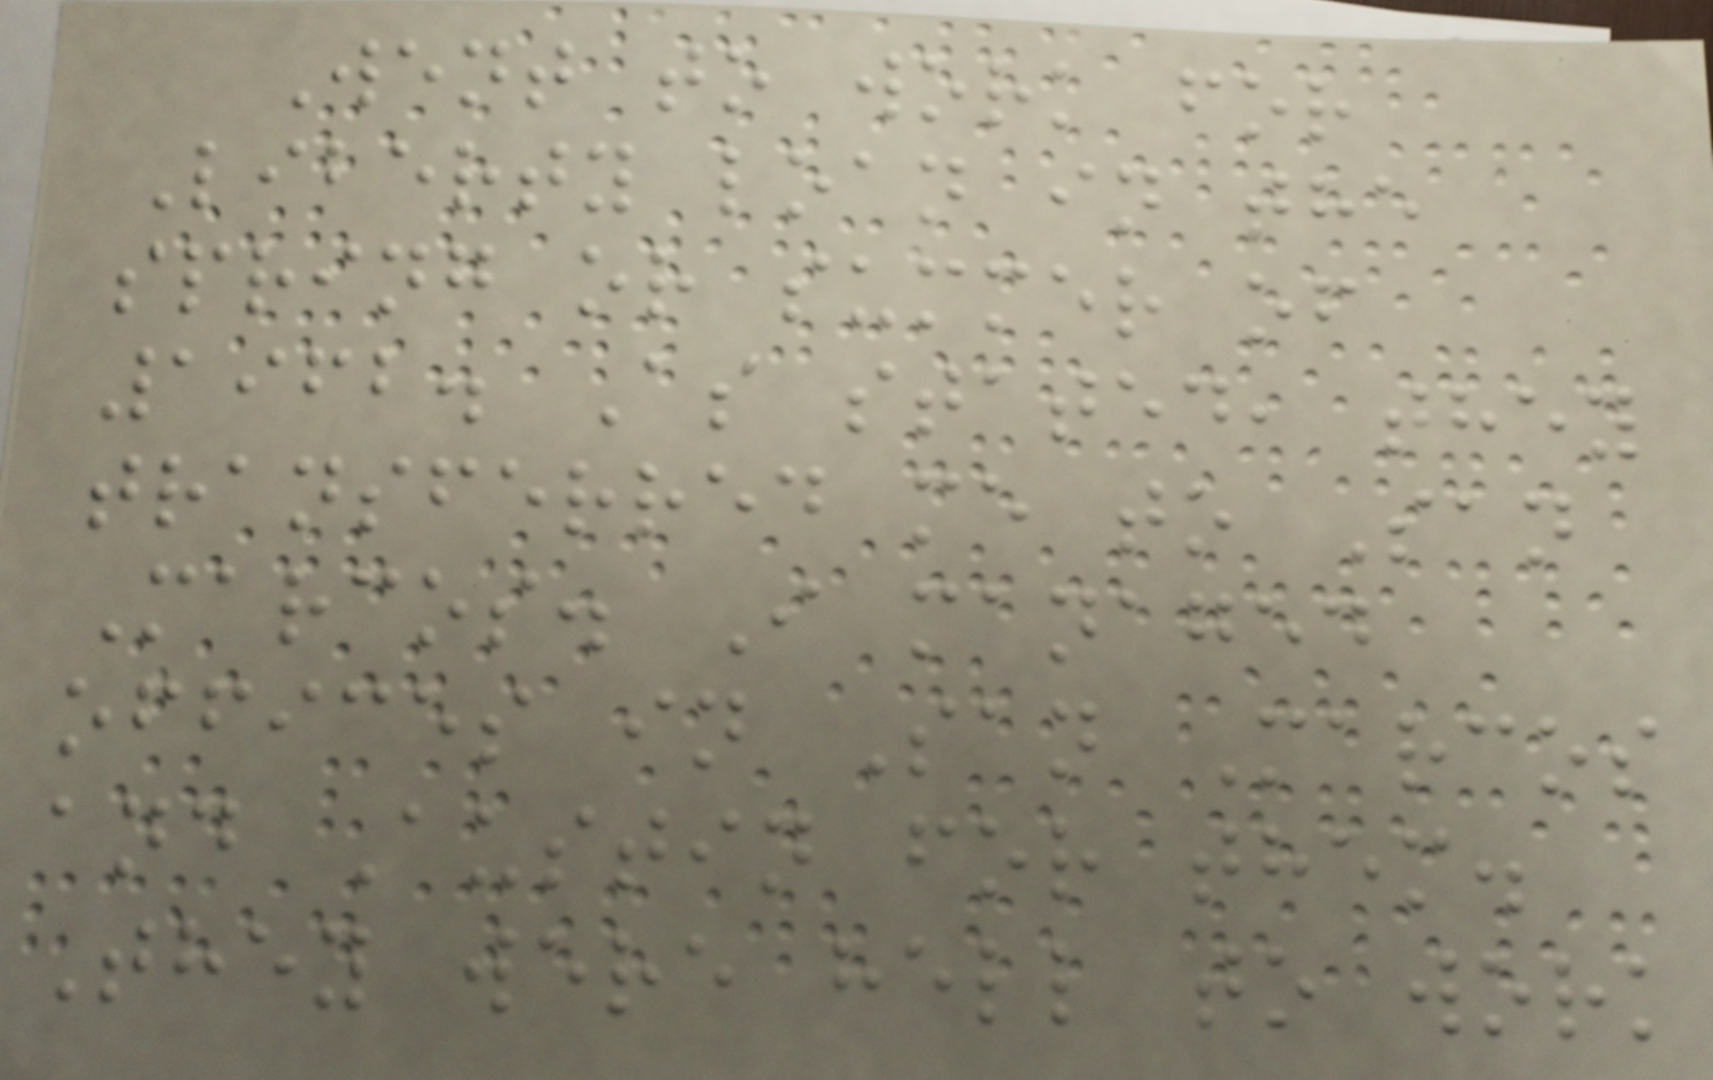Went to work for
Liberty loan in the
spring or summer of
1962. As stated, they
transferred me to San
Marcos. I managed
offices in San Marcos
and Austin for them.
They were hell to work
